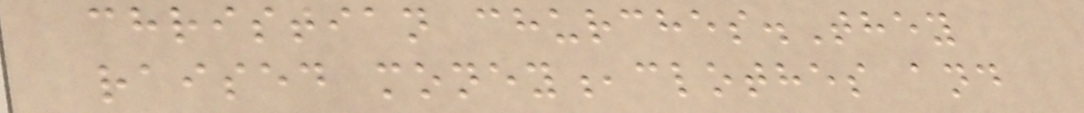christian churches.They
raised money,clothes and
